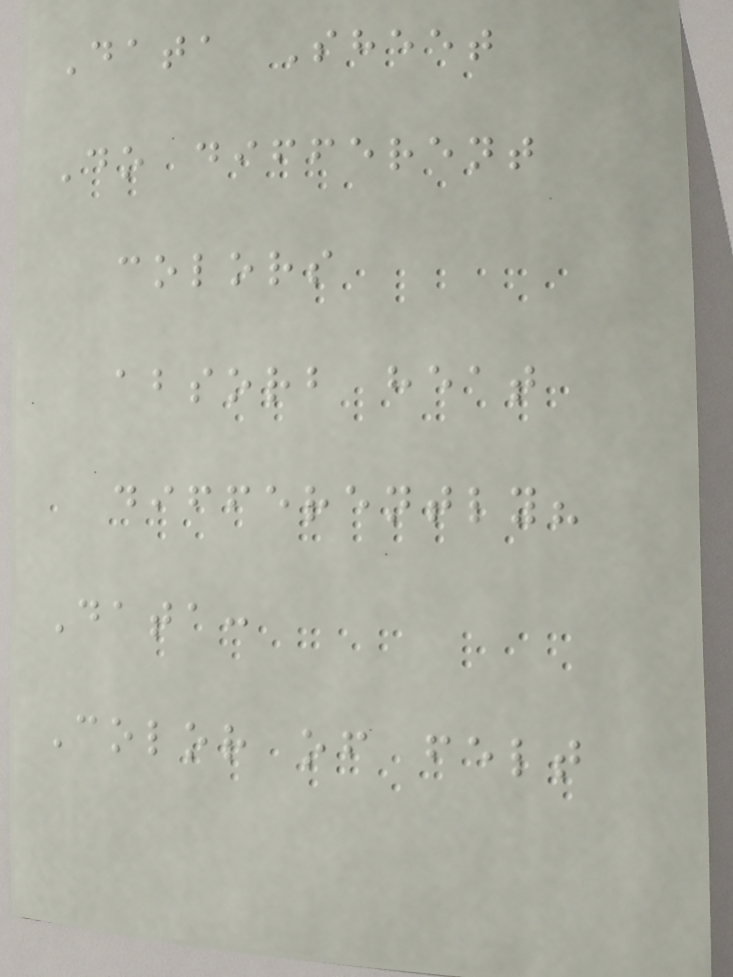Data Sheet
Do different
colors
absorb heat
differently?
Data:
Color of felt
